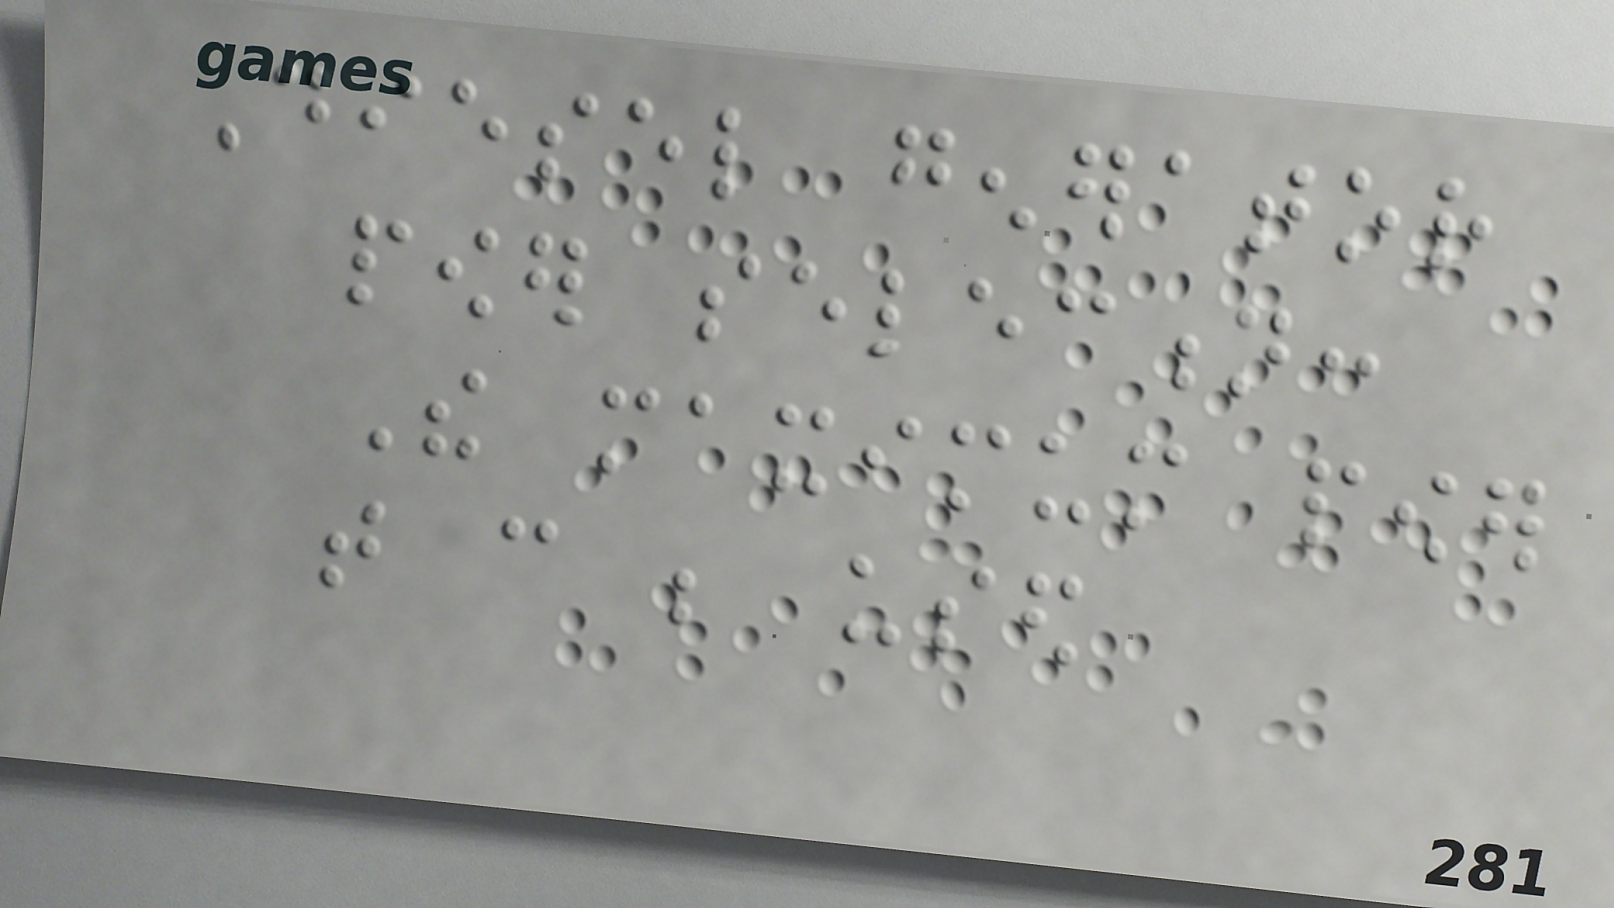Diesel generator
power selection:
The maximum power
that can be used
